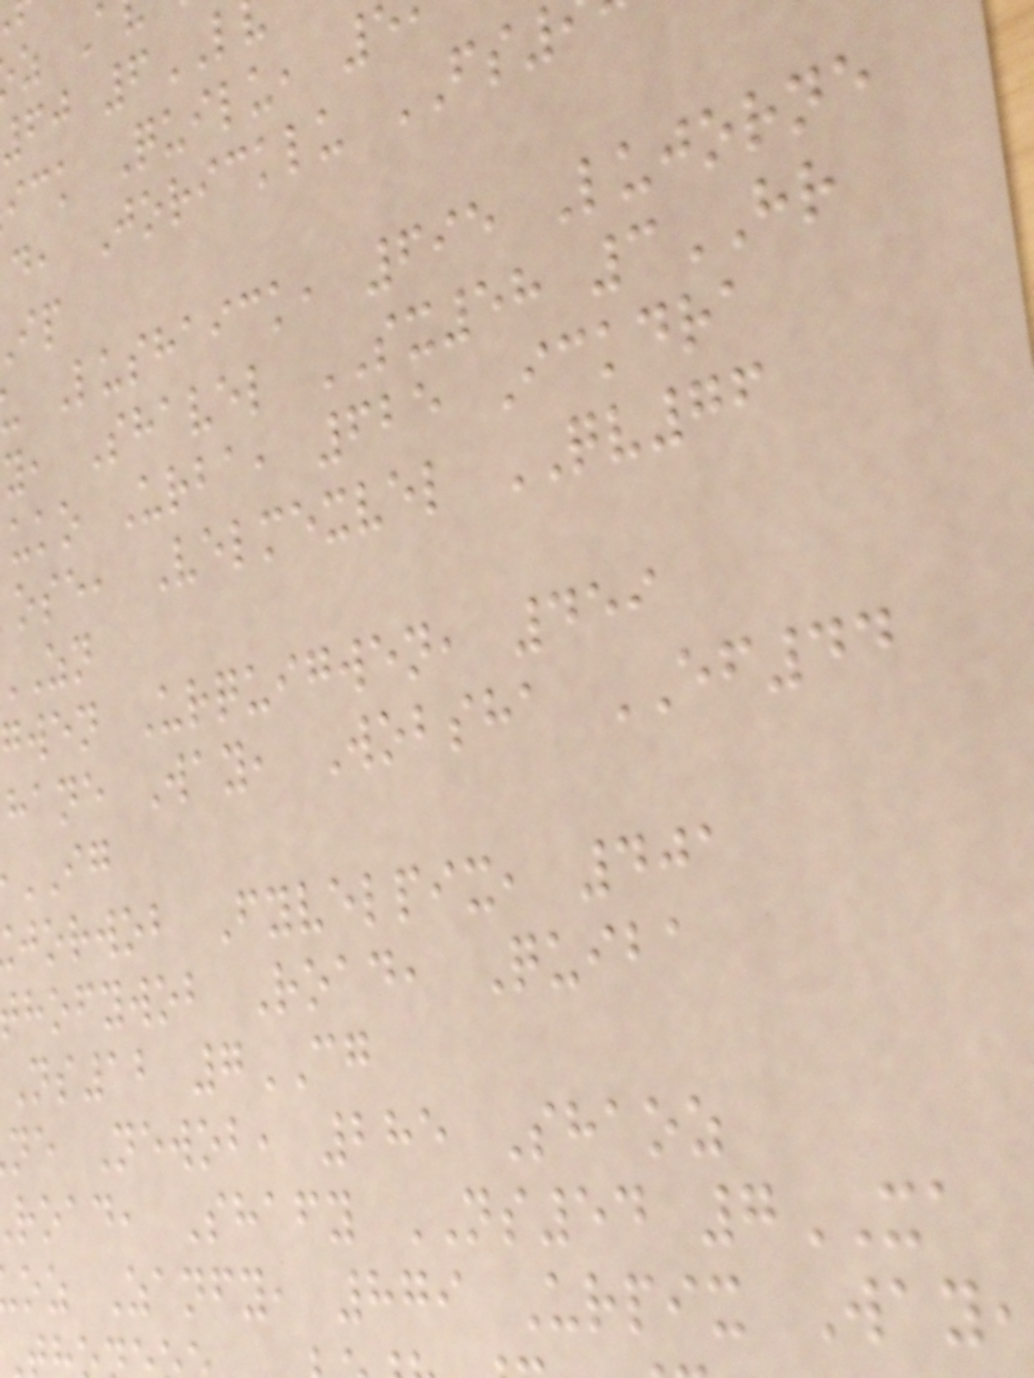fj 6
ick Quilu,
d, Joricklu FS
Lushaick, 695 Lujorne
y, Shavel SX58 3HR
uko Urba, 625 Ickdra
ose, Velmexvel QV76
gwen Urquigwen, 459
hane Way, Wobsha EF44
IG
jorwob Fyvelpix, 401
hofywob Road, Quiba
ns12 7CG
ne Newob, 285 Shaoz
road, Shafy NS54 7XA
oz Zanfy, 879 Urpix Way
